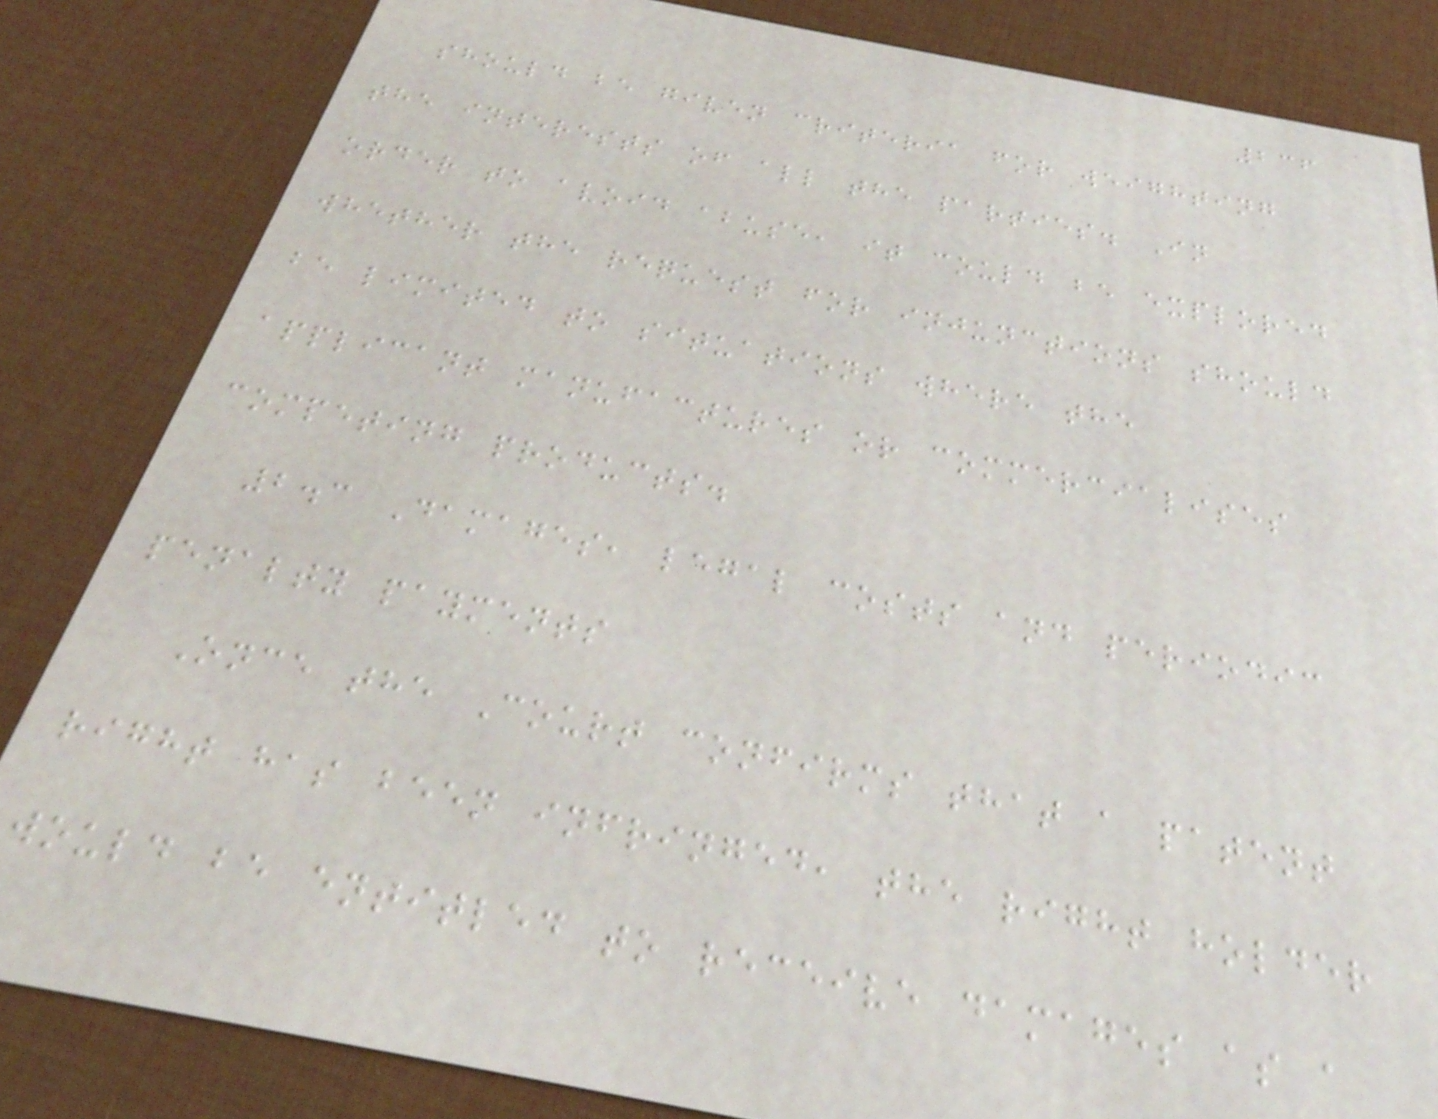236
should be given criteria for weighting
the interests of all the parties. In
order to avoid abuse, it could be explored
whether the request for injunctions should
be limited to situations where the
applicant manufactures or commercialises
competing products.
2.3 Damages, legal costs and periodic
penalty payments
Once the Court confirms that a patent
right has been infringed, the right holder
would be entitled to receive damages as a
